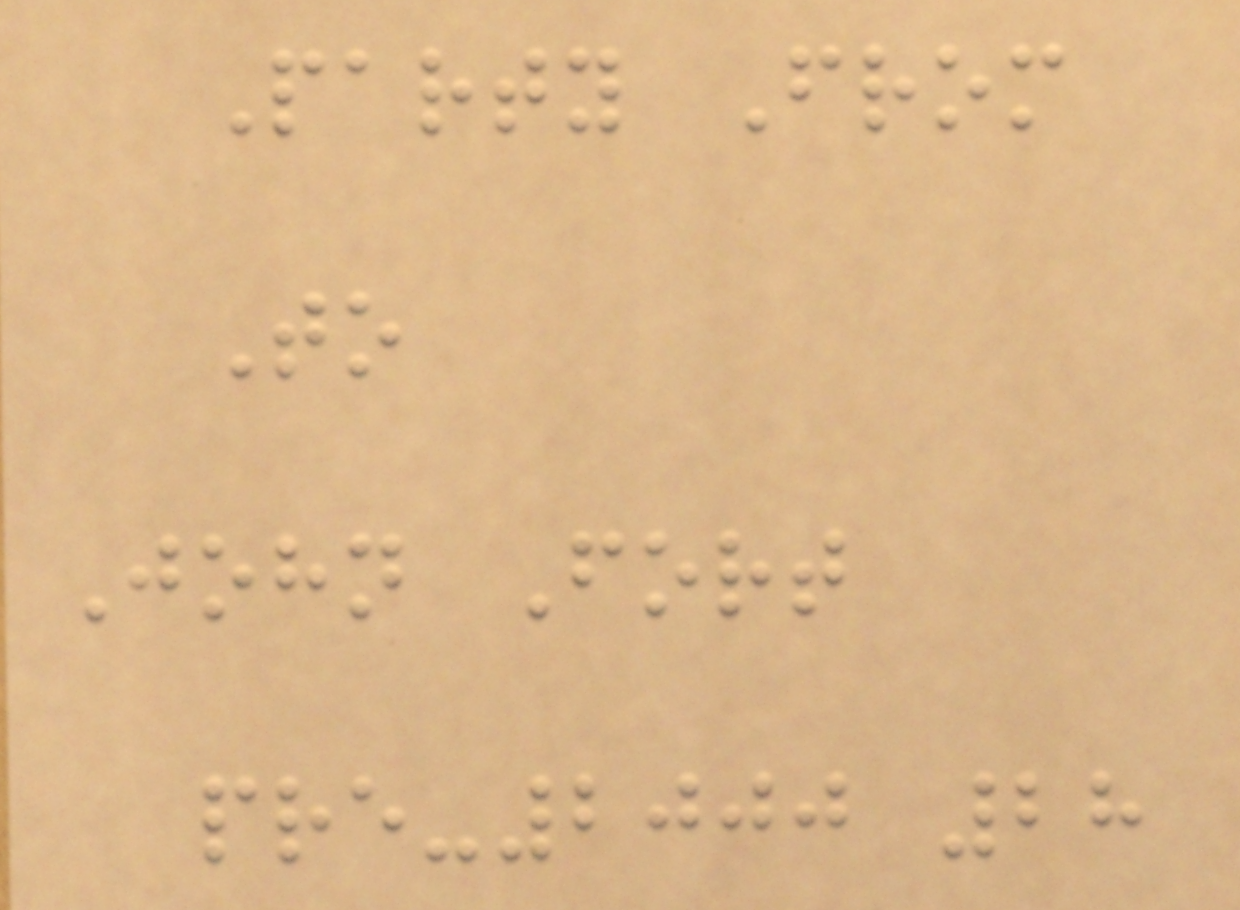Party From
To
John Fort
pre-2000 28
